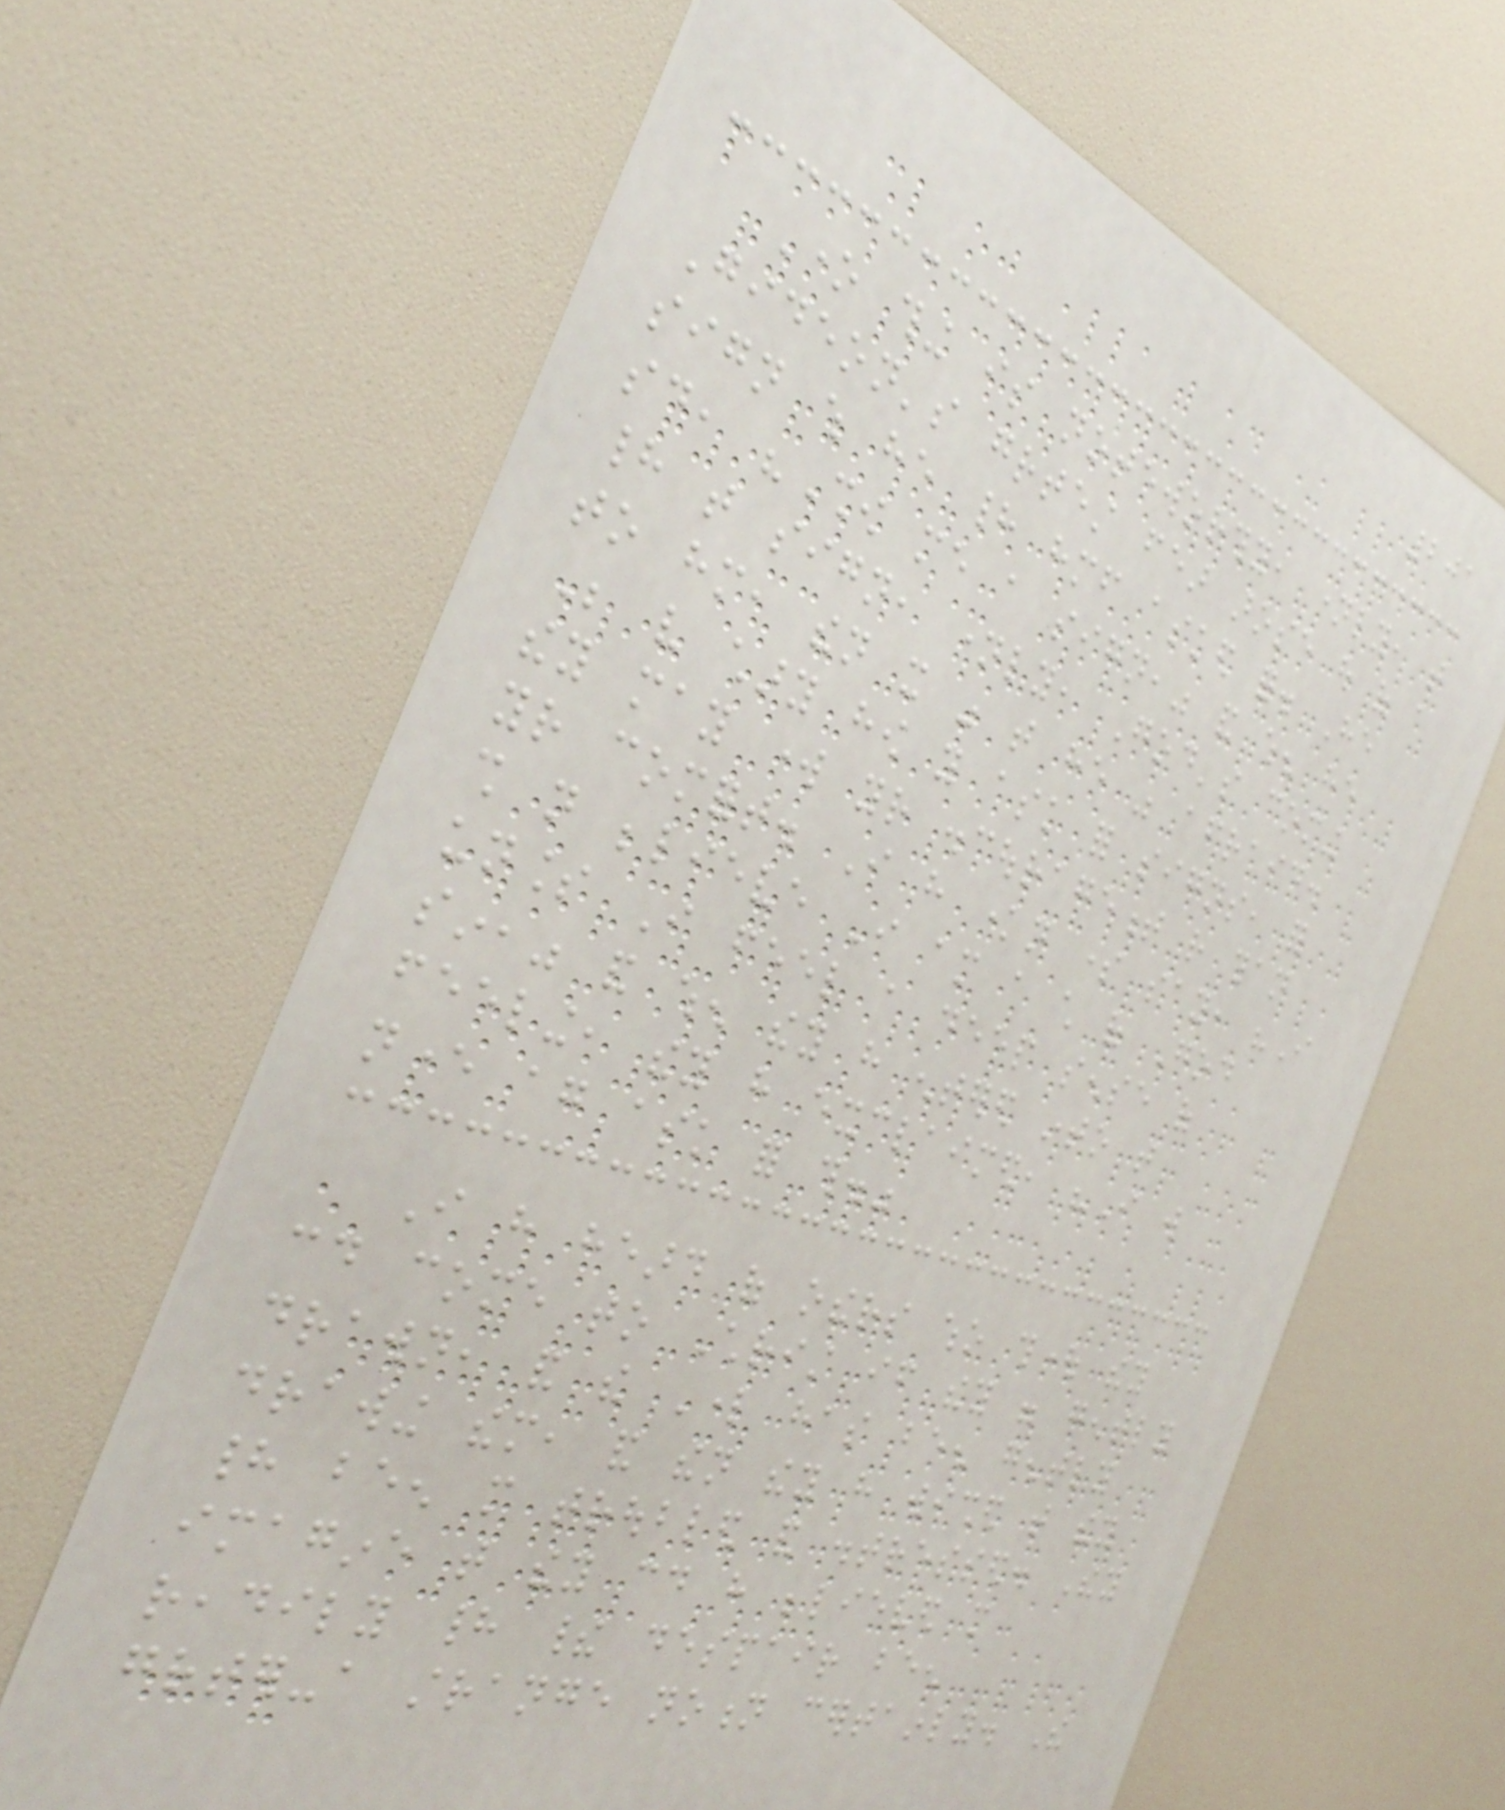201
One thing is noteworthy, namely, that
Gideon's greatest fear arose out of a
sign which he had himself asked for. He
said, "Show me a sign," and when he
had that sign, namely, God's coming
to him, then it was that he was afraid.
Be very chary how you ask for signs, for
they may work your discouragement rather than
your comfort. I have known some say, "I
shall not believe I am a child of God
unless I feel a deep sense of
sin," and when they have entered into that
feeling, they have exclaimed, "I will
never again ask for this."
I have heard of others who thought they
could come to Christ if they were gently
drawn, and the Lord has been gently
drawing them, and then they have wished that they
had been more troubled and distressed. They
imagine that they could have believed more
readily had their despair been
greater-a strange notion certainly. The
